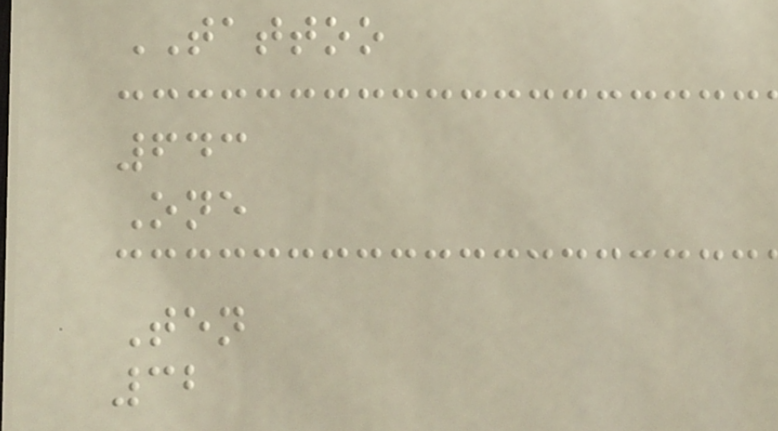TATTOO
643
One
Ten
32
